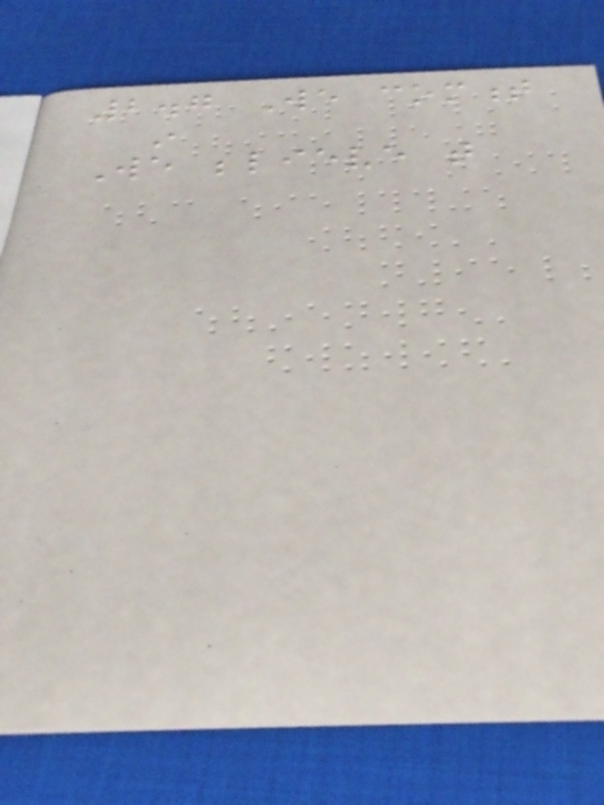2.7 We comment
in
We believe that
